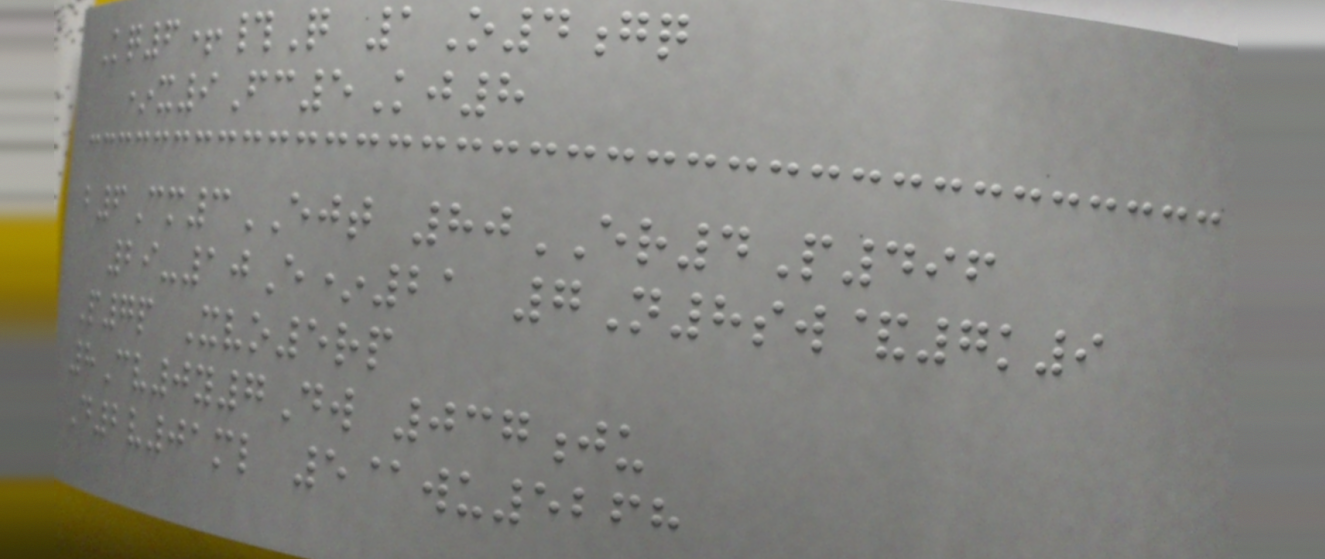Kq6+#Q 1O4gq
*x9Fc5Kj8
b6Cm3EJT 80ER4P496
29-10E*21 7N8sw&7k9
P7p Xvo5rp
8Cv0y7Dw 037ju
D2v01ml 5@wu5268
